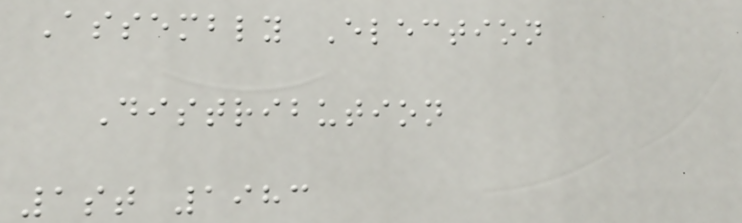Assembly Election
Distribution
1st 1983
